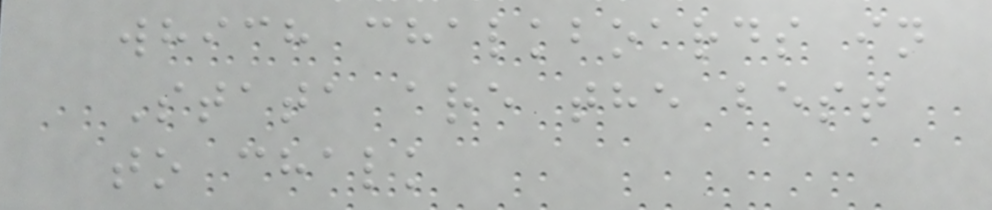which chalkboards in
Stata are the best
to chalk
